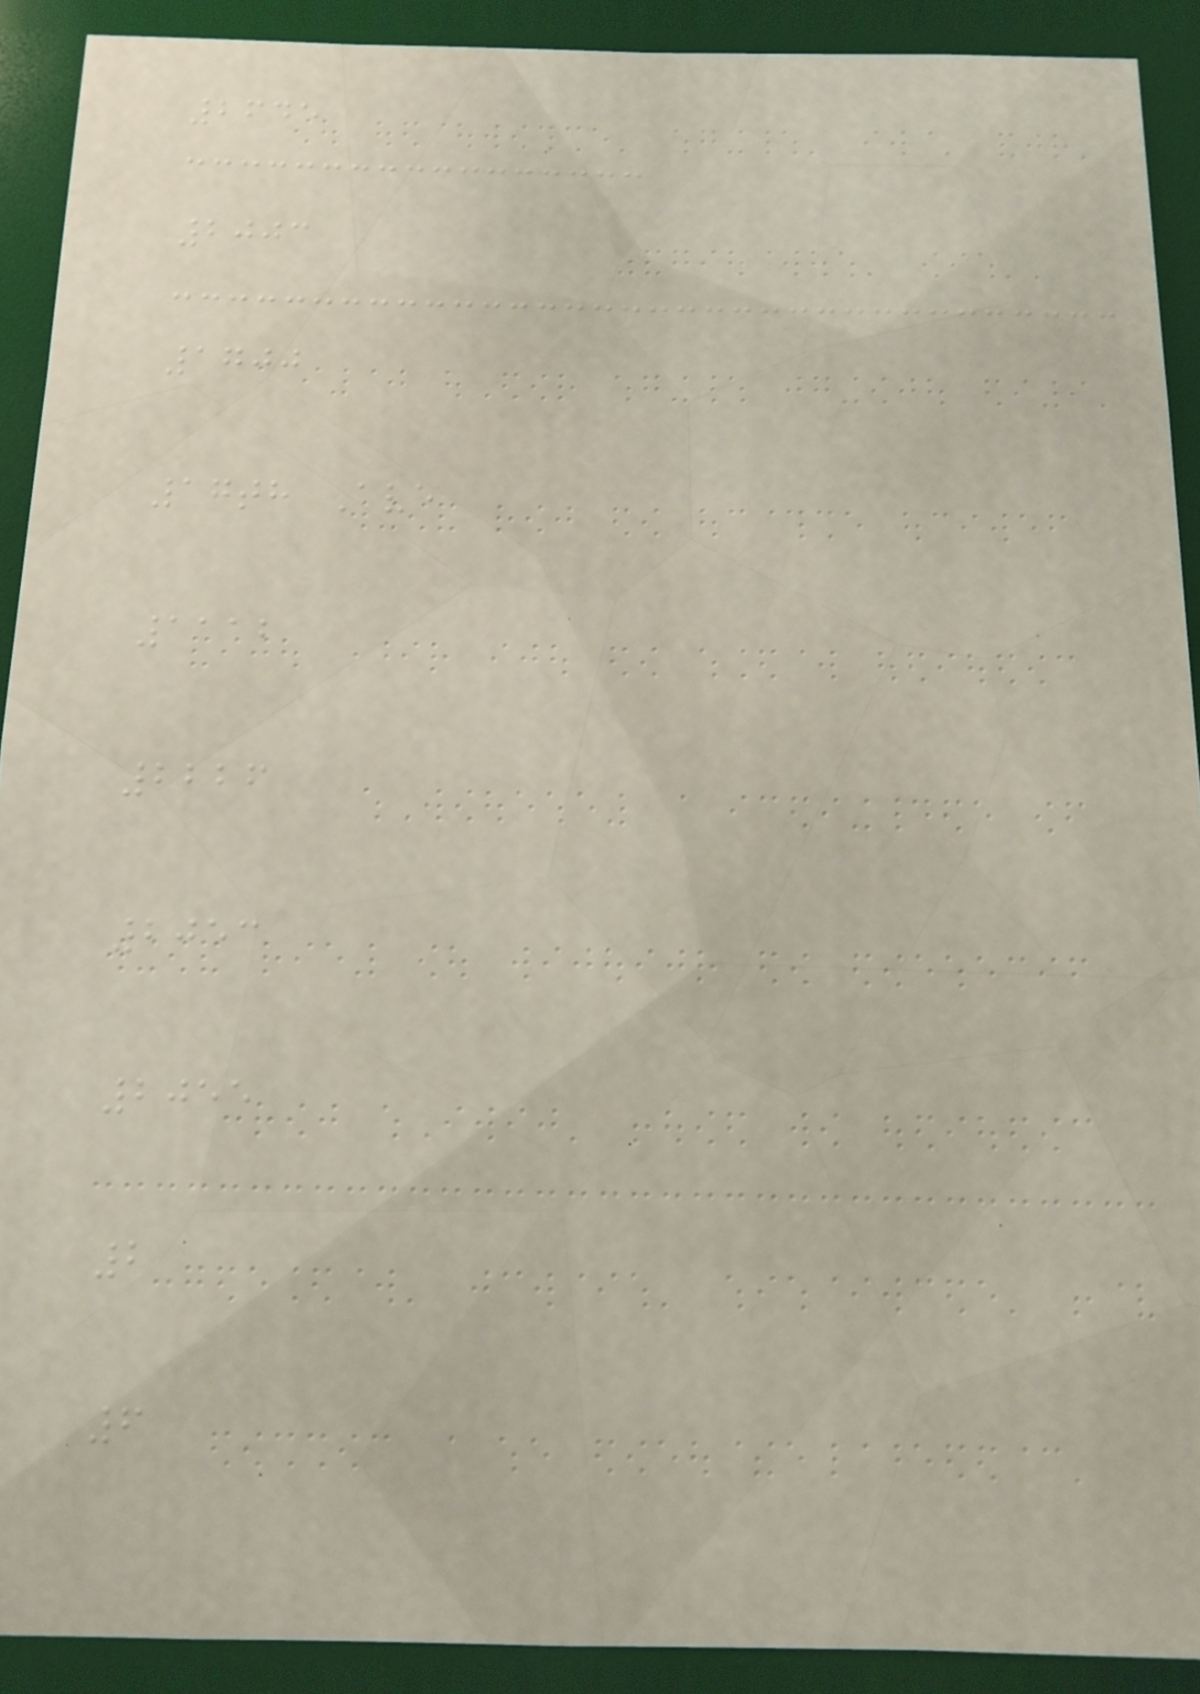2645
2003
1700
17th Ave
1112
2226
2053
2055
2
6
